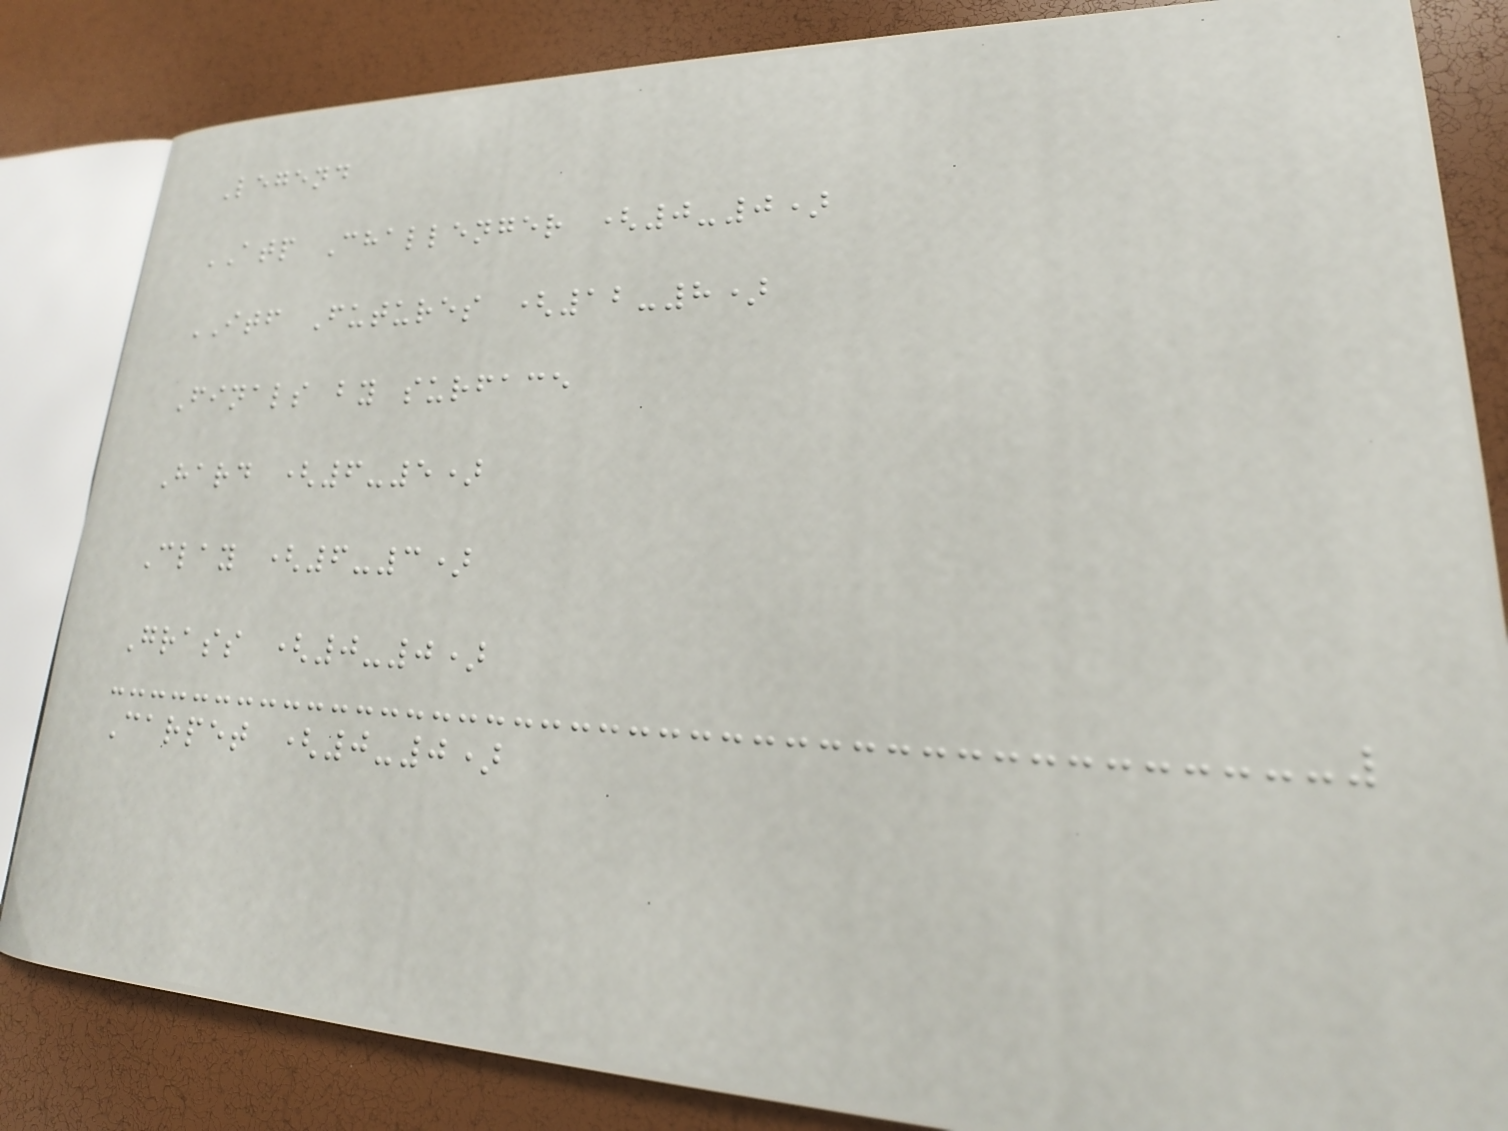Legend
ATP Challenger (0-0)
ITF Futures (12-8)
Finals by surface
Hard (6-5)
Clay (6-3)
Grass (0-0)
Carpet (0-0)
